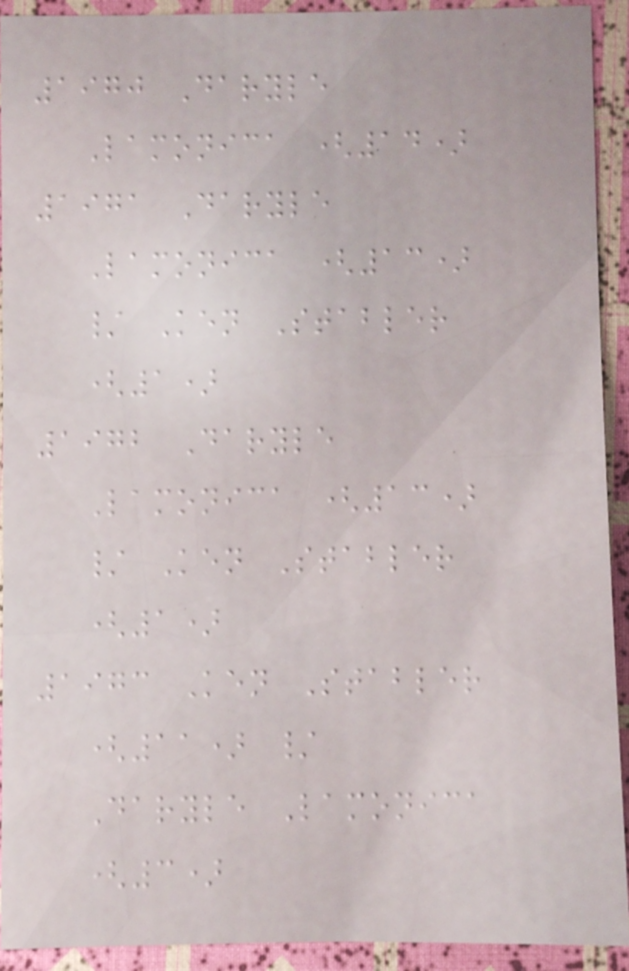1970 Daryle
Lamonica (14)
1971 Daryle
Lamonica (13)
/ Ken Stabler
(1)
1972 Daryle
Lamonica (13)
/ Ken Stabler
(1)
1973 Ken Stabler
(11) /
Daryle Lamonica
(3)
